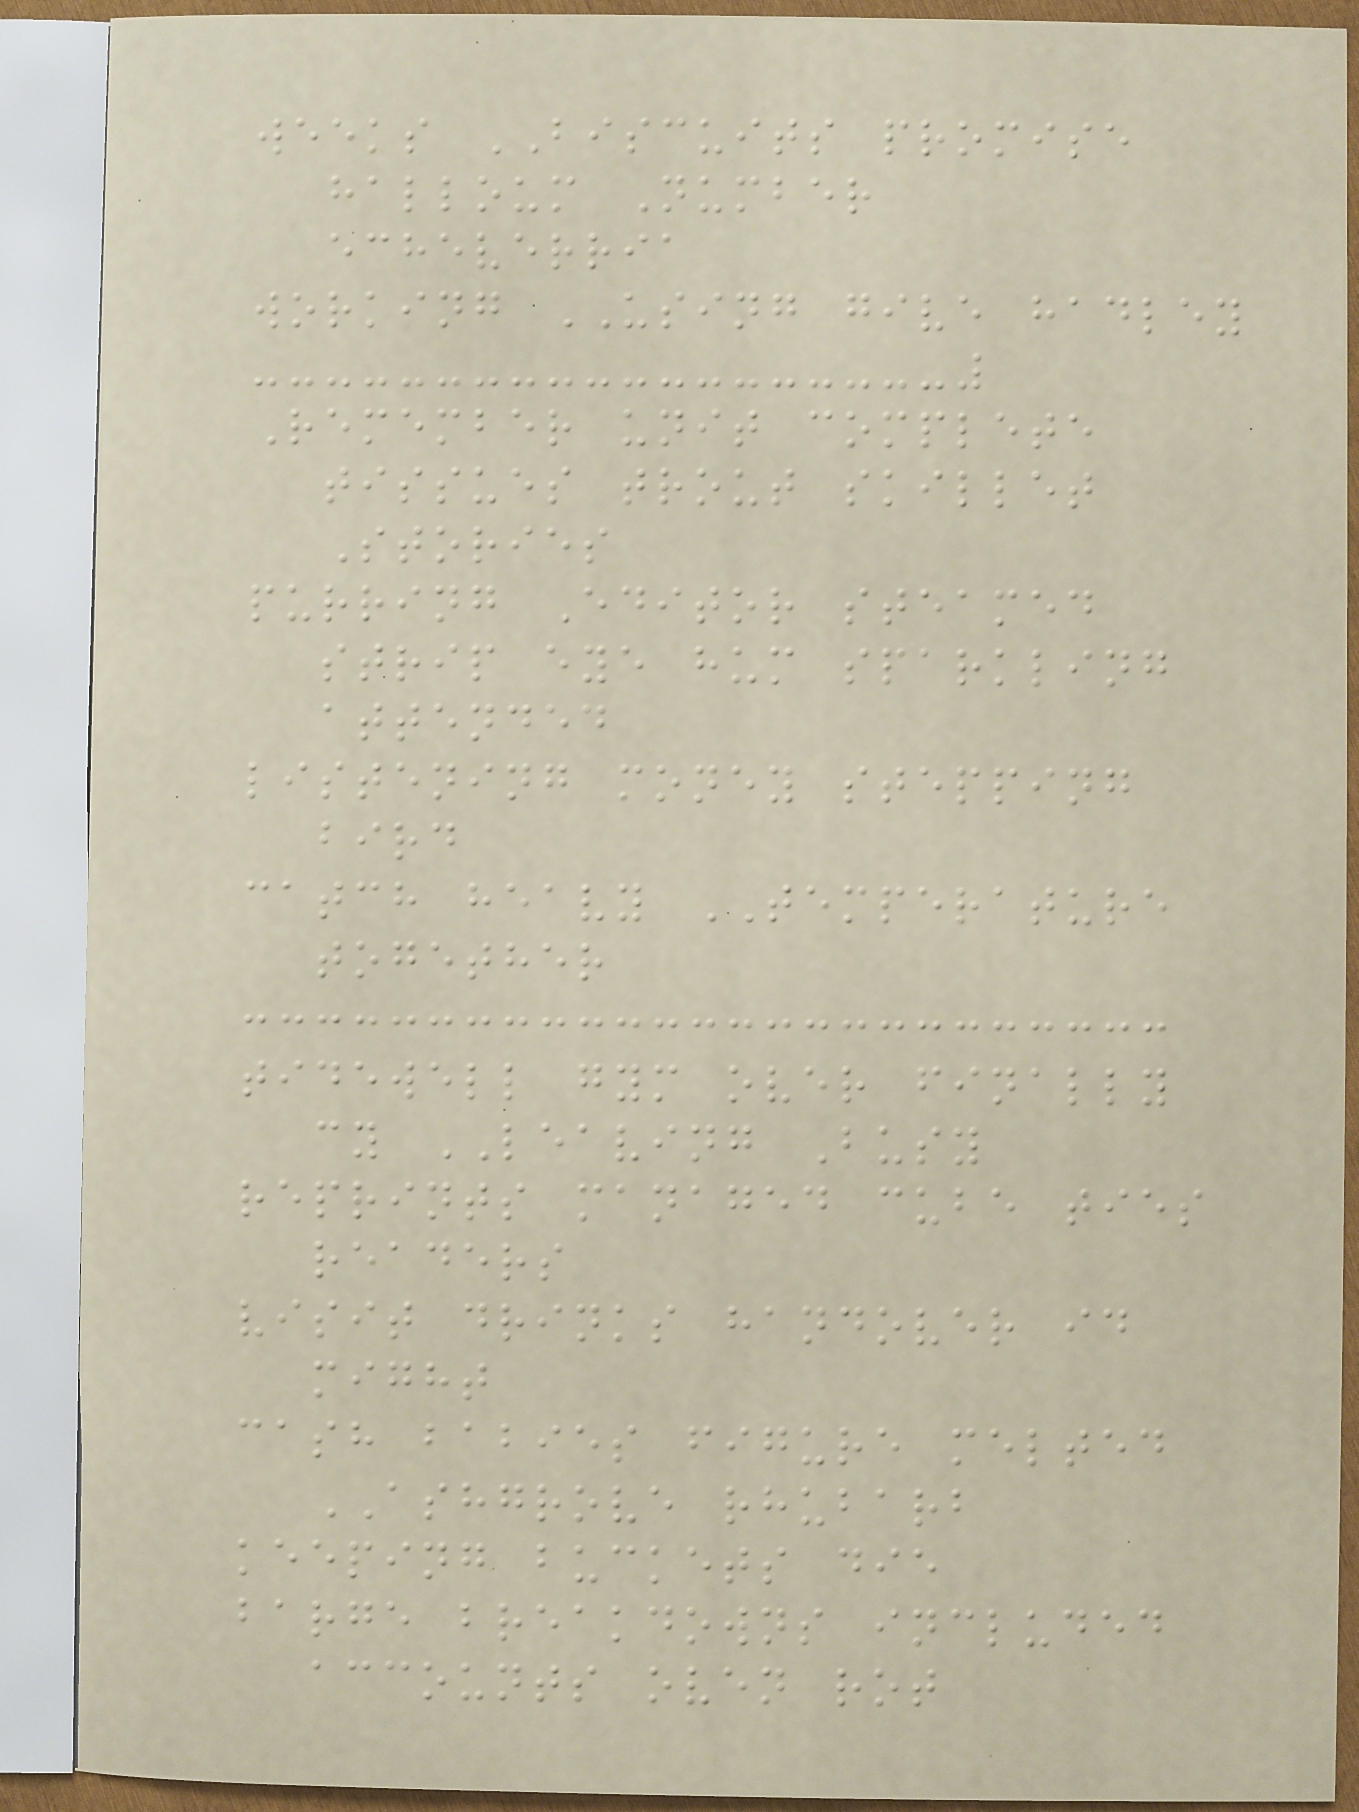weeks BISCUITS promise
halloum Number
echeverria
working USING give hadley
Remember unit complete
tissues trout skillet
Stories
purring Editor steamed
strip eye hum sparkling
attended
listening money stepping
bird
catch heavy TEMPERATURE
together
tidewell gym over finally
cy LEAVING Busy
reprints managed cube ties
readers
visit drinks handover id
might
cash babies figure melted
ASHGROVE rhubarb
keeping buckets die
barge breakdowns included
accounts oven rot
